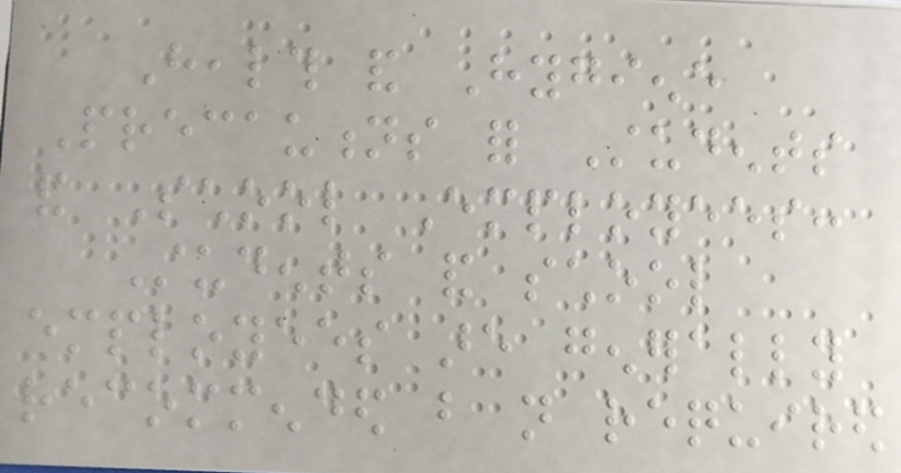Health and Hygiene
Precautions for Students
and School Employees:
Students and school
employees are generally
recommended but not required
